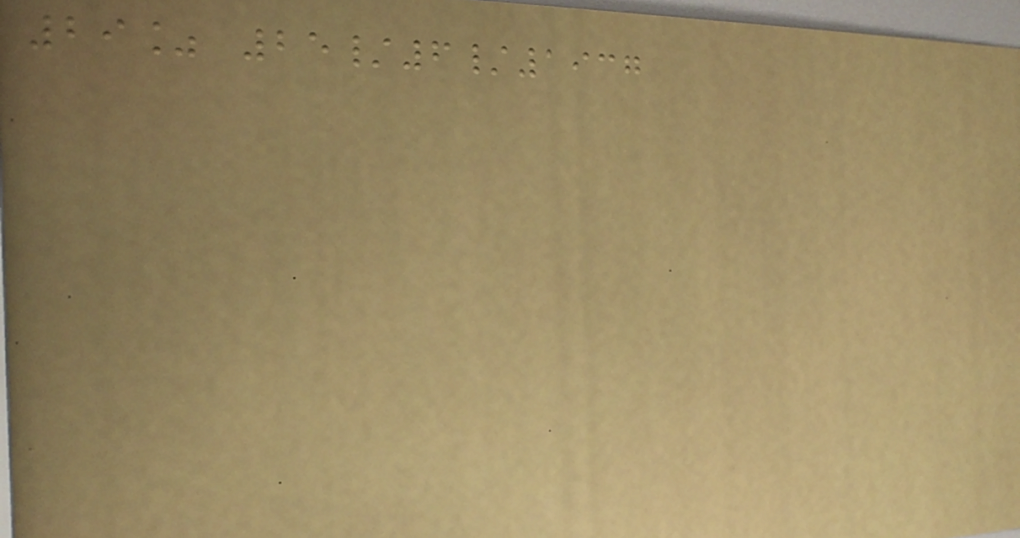29% 25/6/1937
